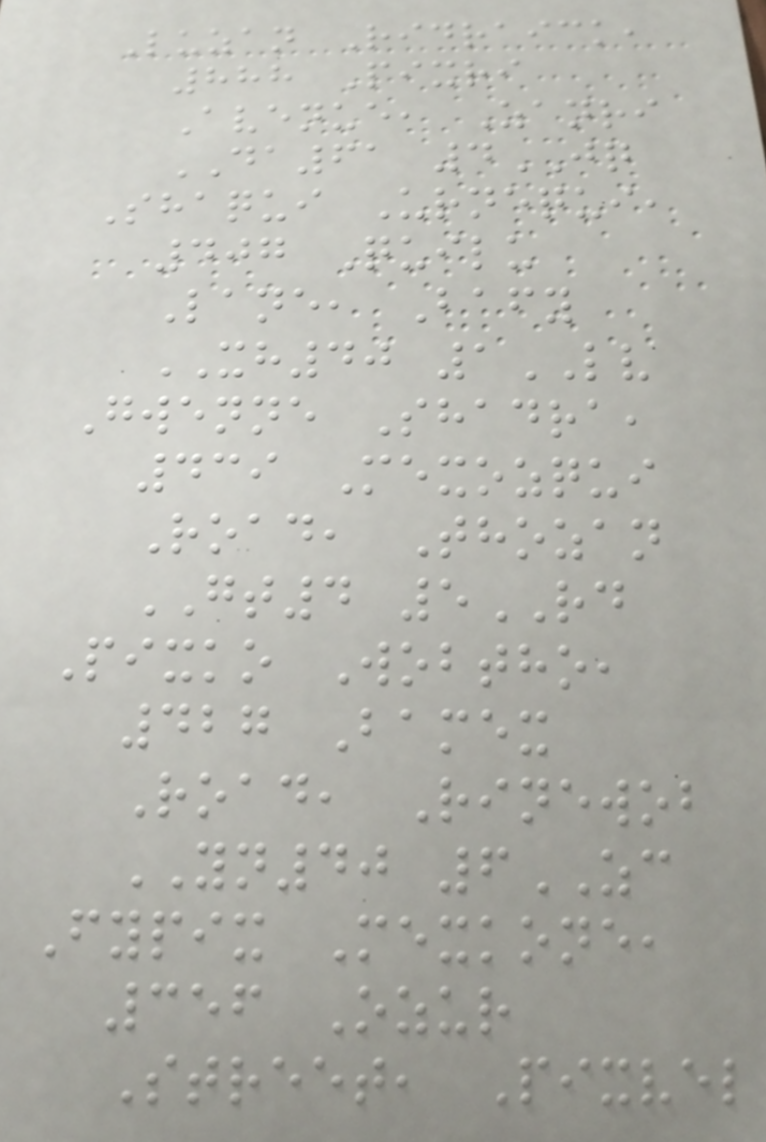Luzan Ridraick,
888 Pixri
Avenue, Zanri
DA61 4JQ
Shaqui Urnequi,
407 Quilu
Lane, Bafy
XH40 1LV
Gwenne Shadra,
439 Mexozqui
Road, Thozan
GT4 5RD
Pixko Wobtho,
427 Bamex
Road, Rinewob
YN40 6ZC
Fypix Mexkone,
356 Ozur
Street, Pixvel
